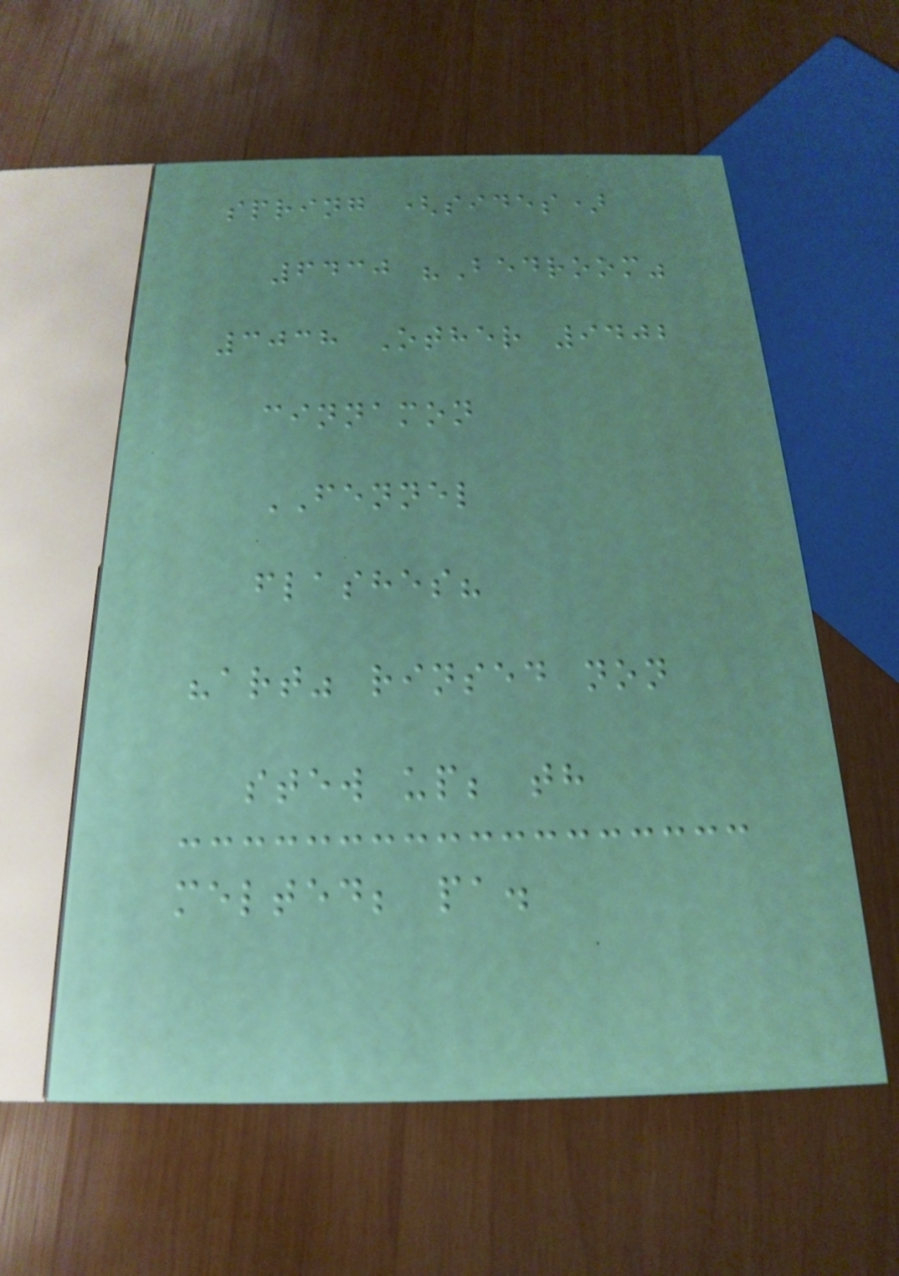spring (sides)
6430 "Bedroom"
3038 Other 9402
cinnamon
FENNEL
flashes?
"art" rinsed non
stew up; th
melted; pa.
